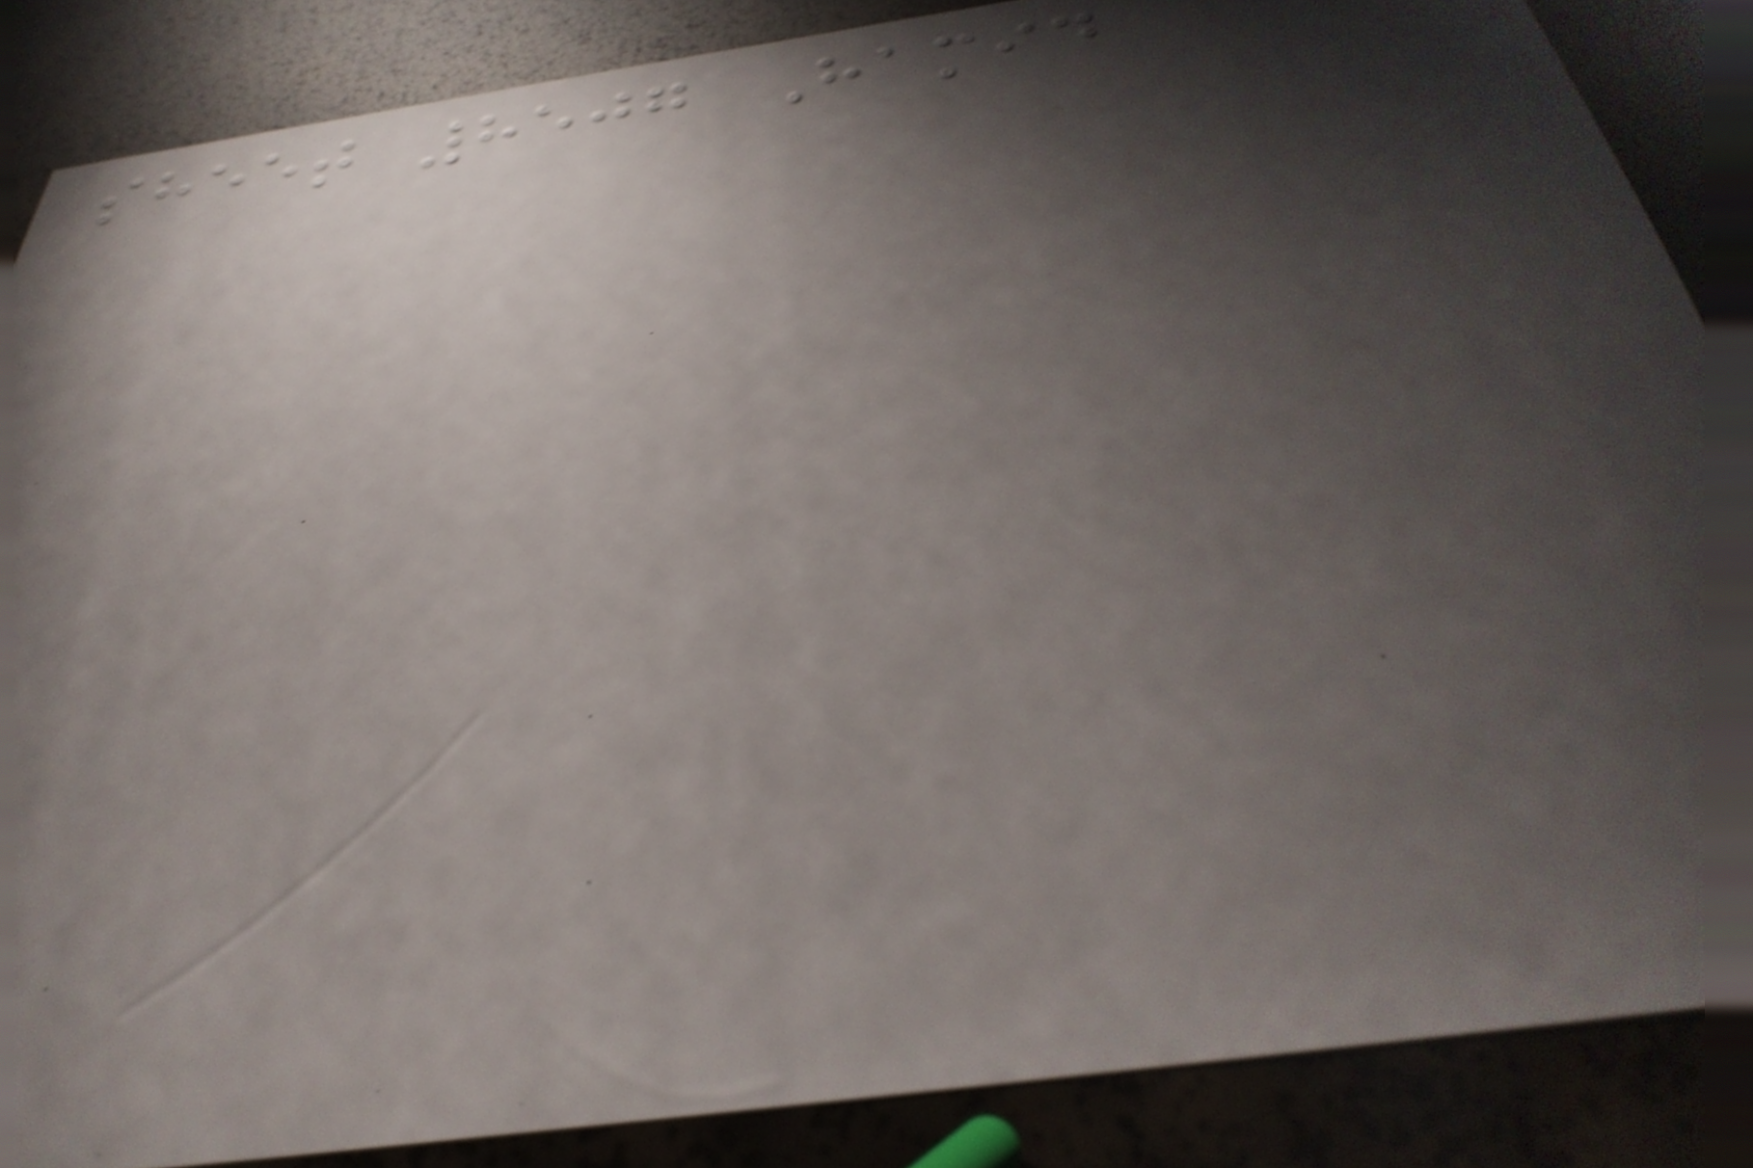sheet 8507 Hamid
